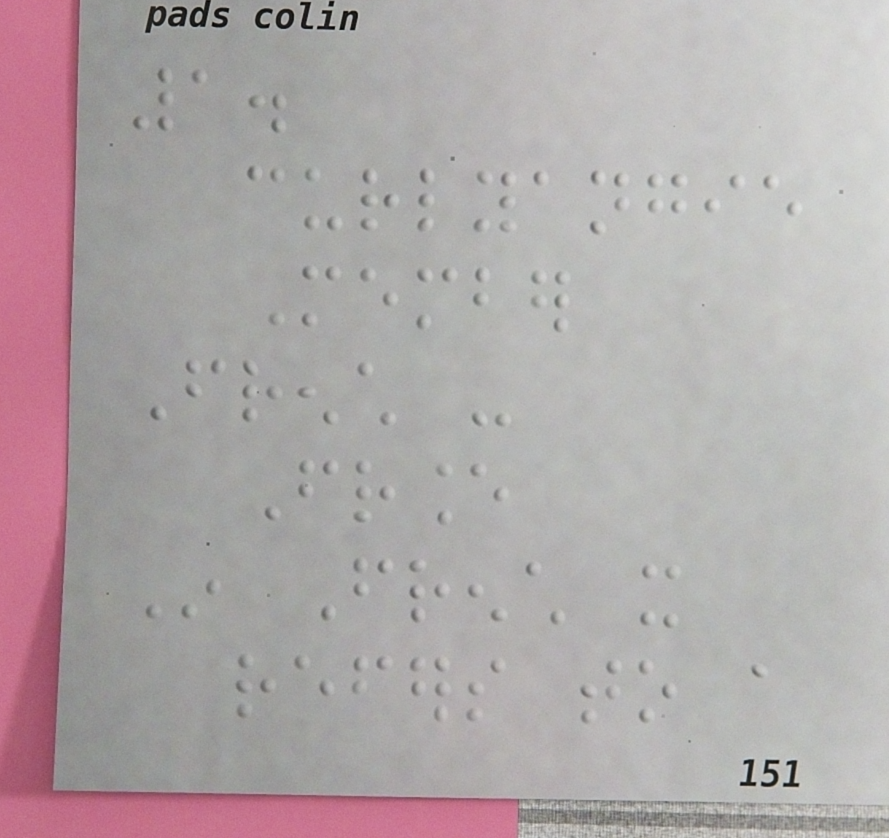1.
curlyangie
Member
French -
France
In French it
refers to a
